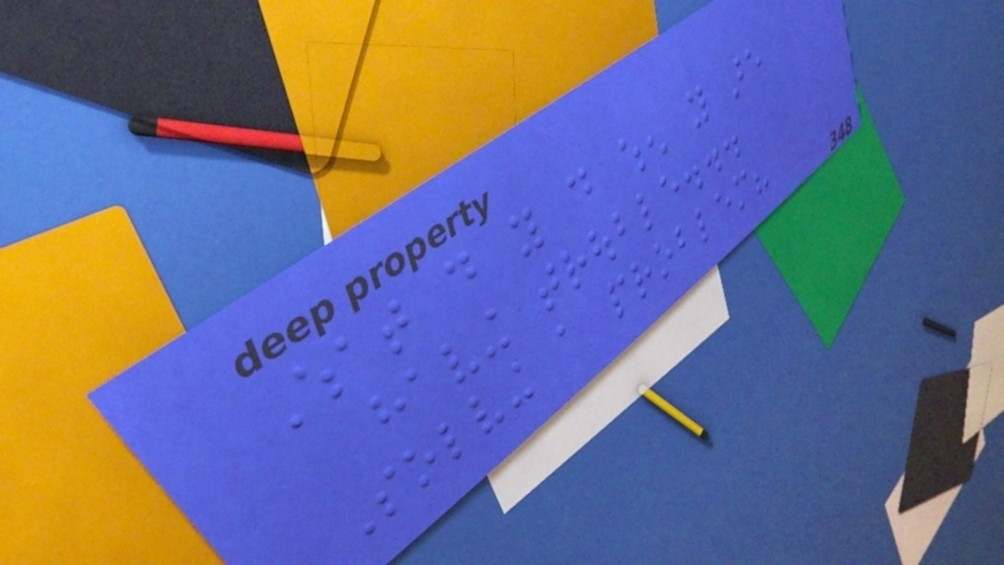What do you do when you are
having trouble...
Solving a problem?
